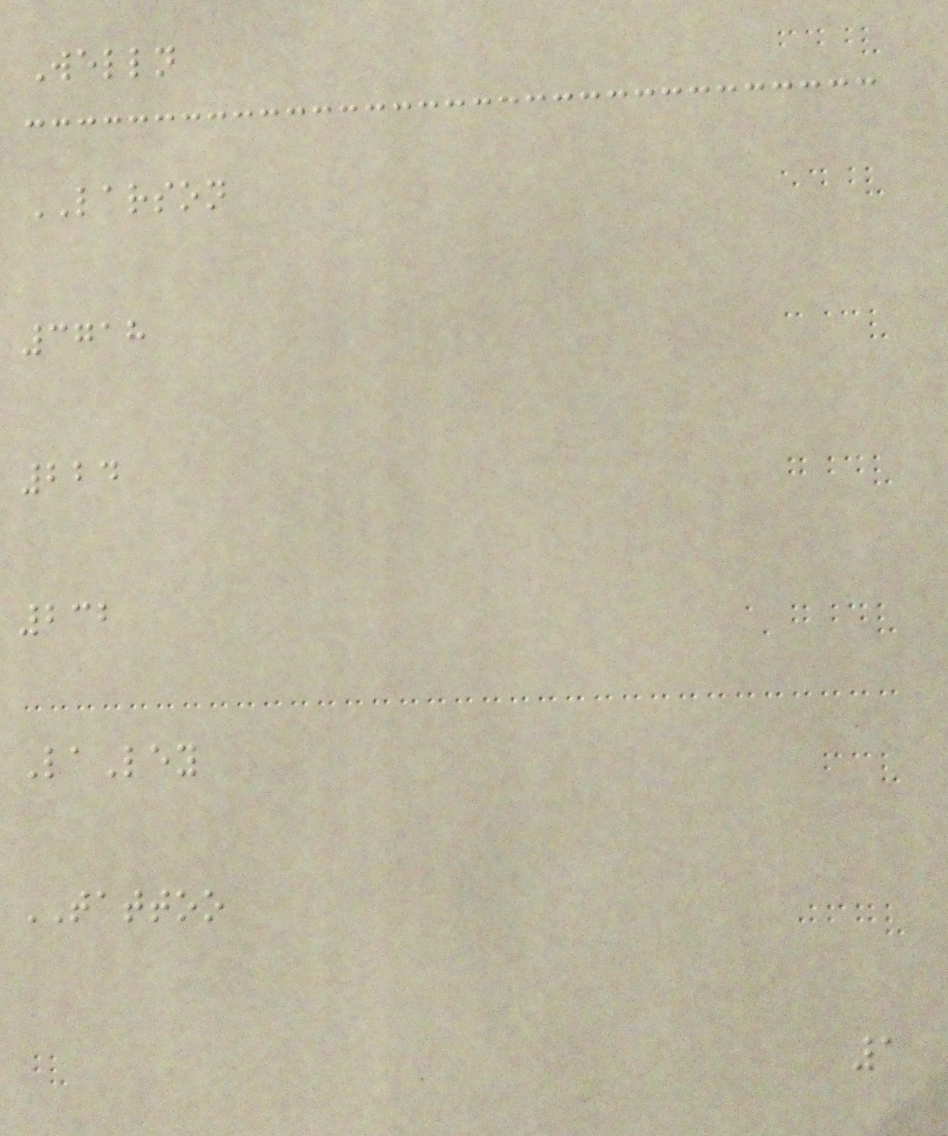Welln
LARSON
3718
224
232
LaLey
TATTOO
1
